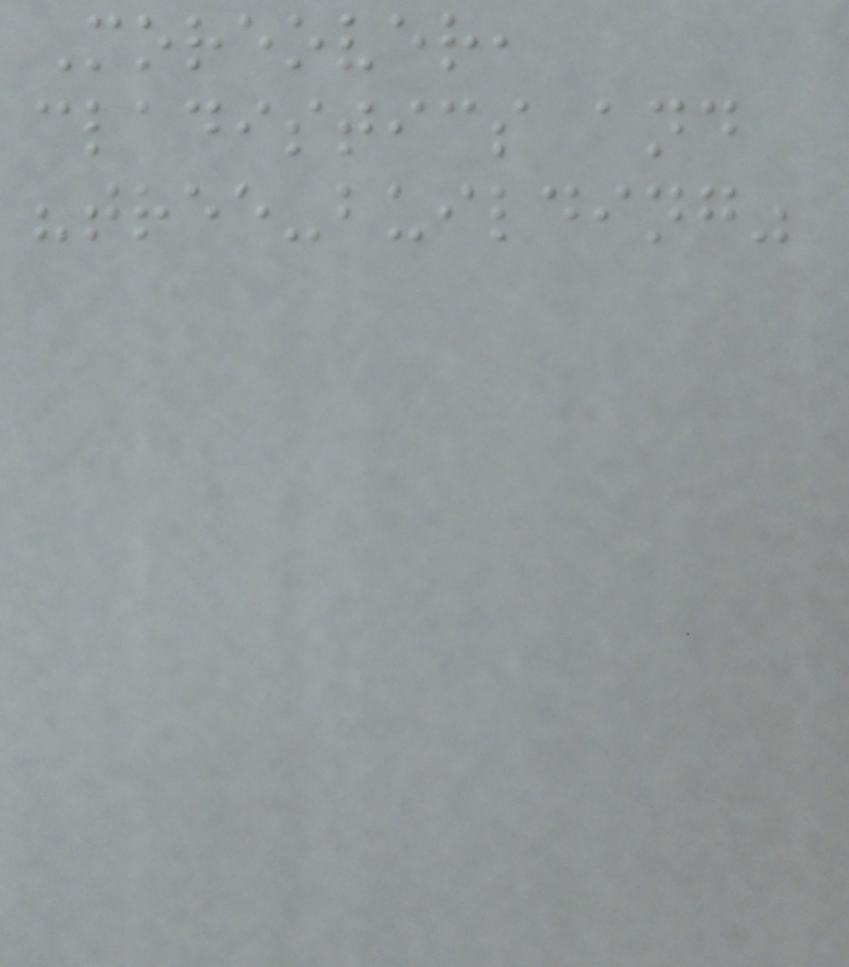Moreover,
cladistics and
"tree-building"
